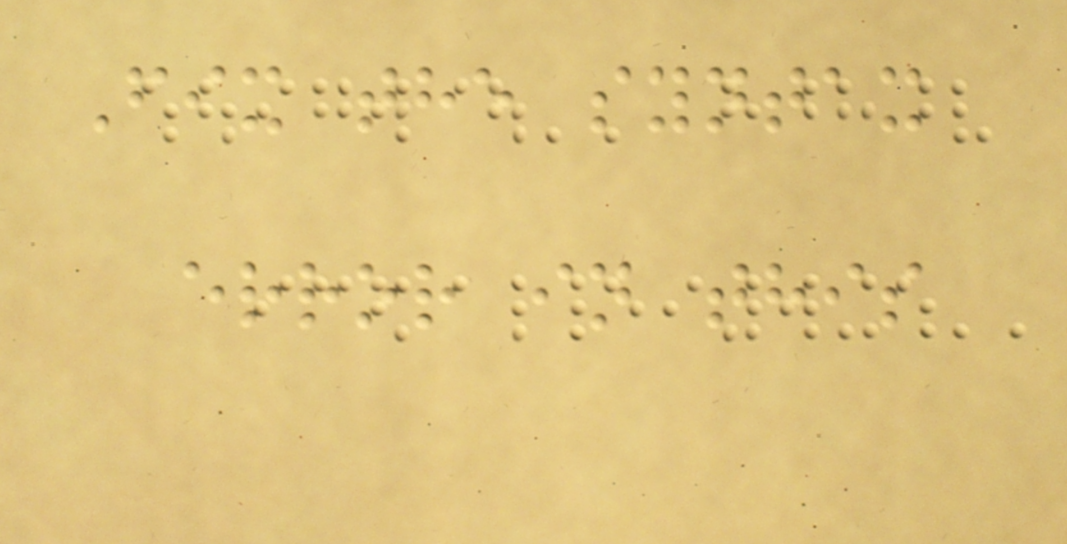Fix the syntax
error in this
